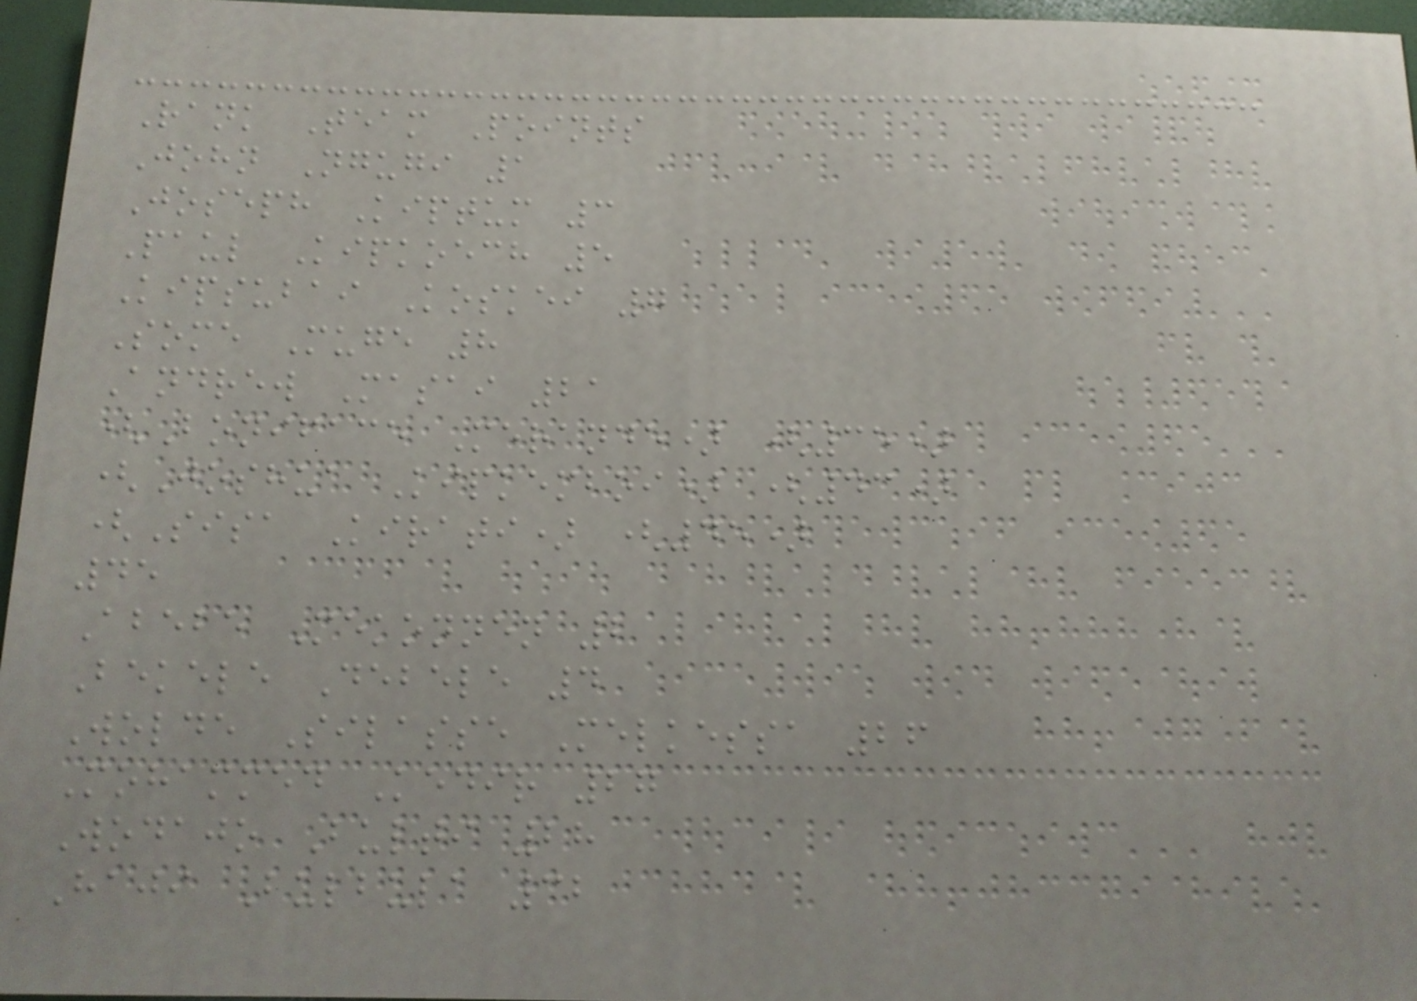Rank Team Points
John Ngugi 1
Joseph Kiptum 3
Paul Kipkoech 5
Kipsubai Koskei 7
Some Muge 8
Andrew Masai 21
(Boniface Merande) (35)
(Joshua Kipkemboi) (43)
(Sisa Kirati) (45)
45
Abebe Mekonnen 2
Bekele Debele 4
Wolde Silasse Melkessa 26
Mohammed Kedir 27
Wodajo Bulti 28
Haji Bulbula 32
